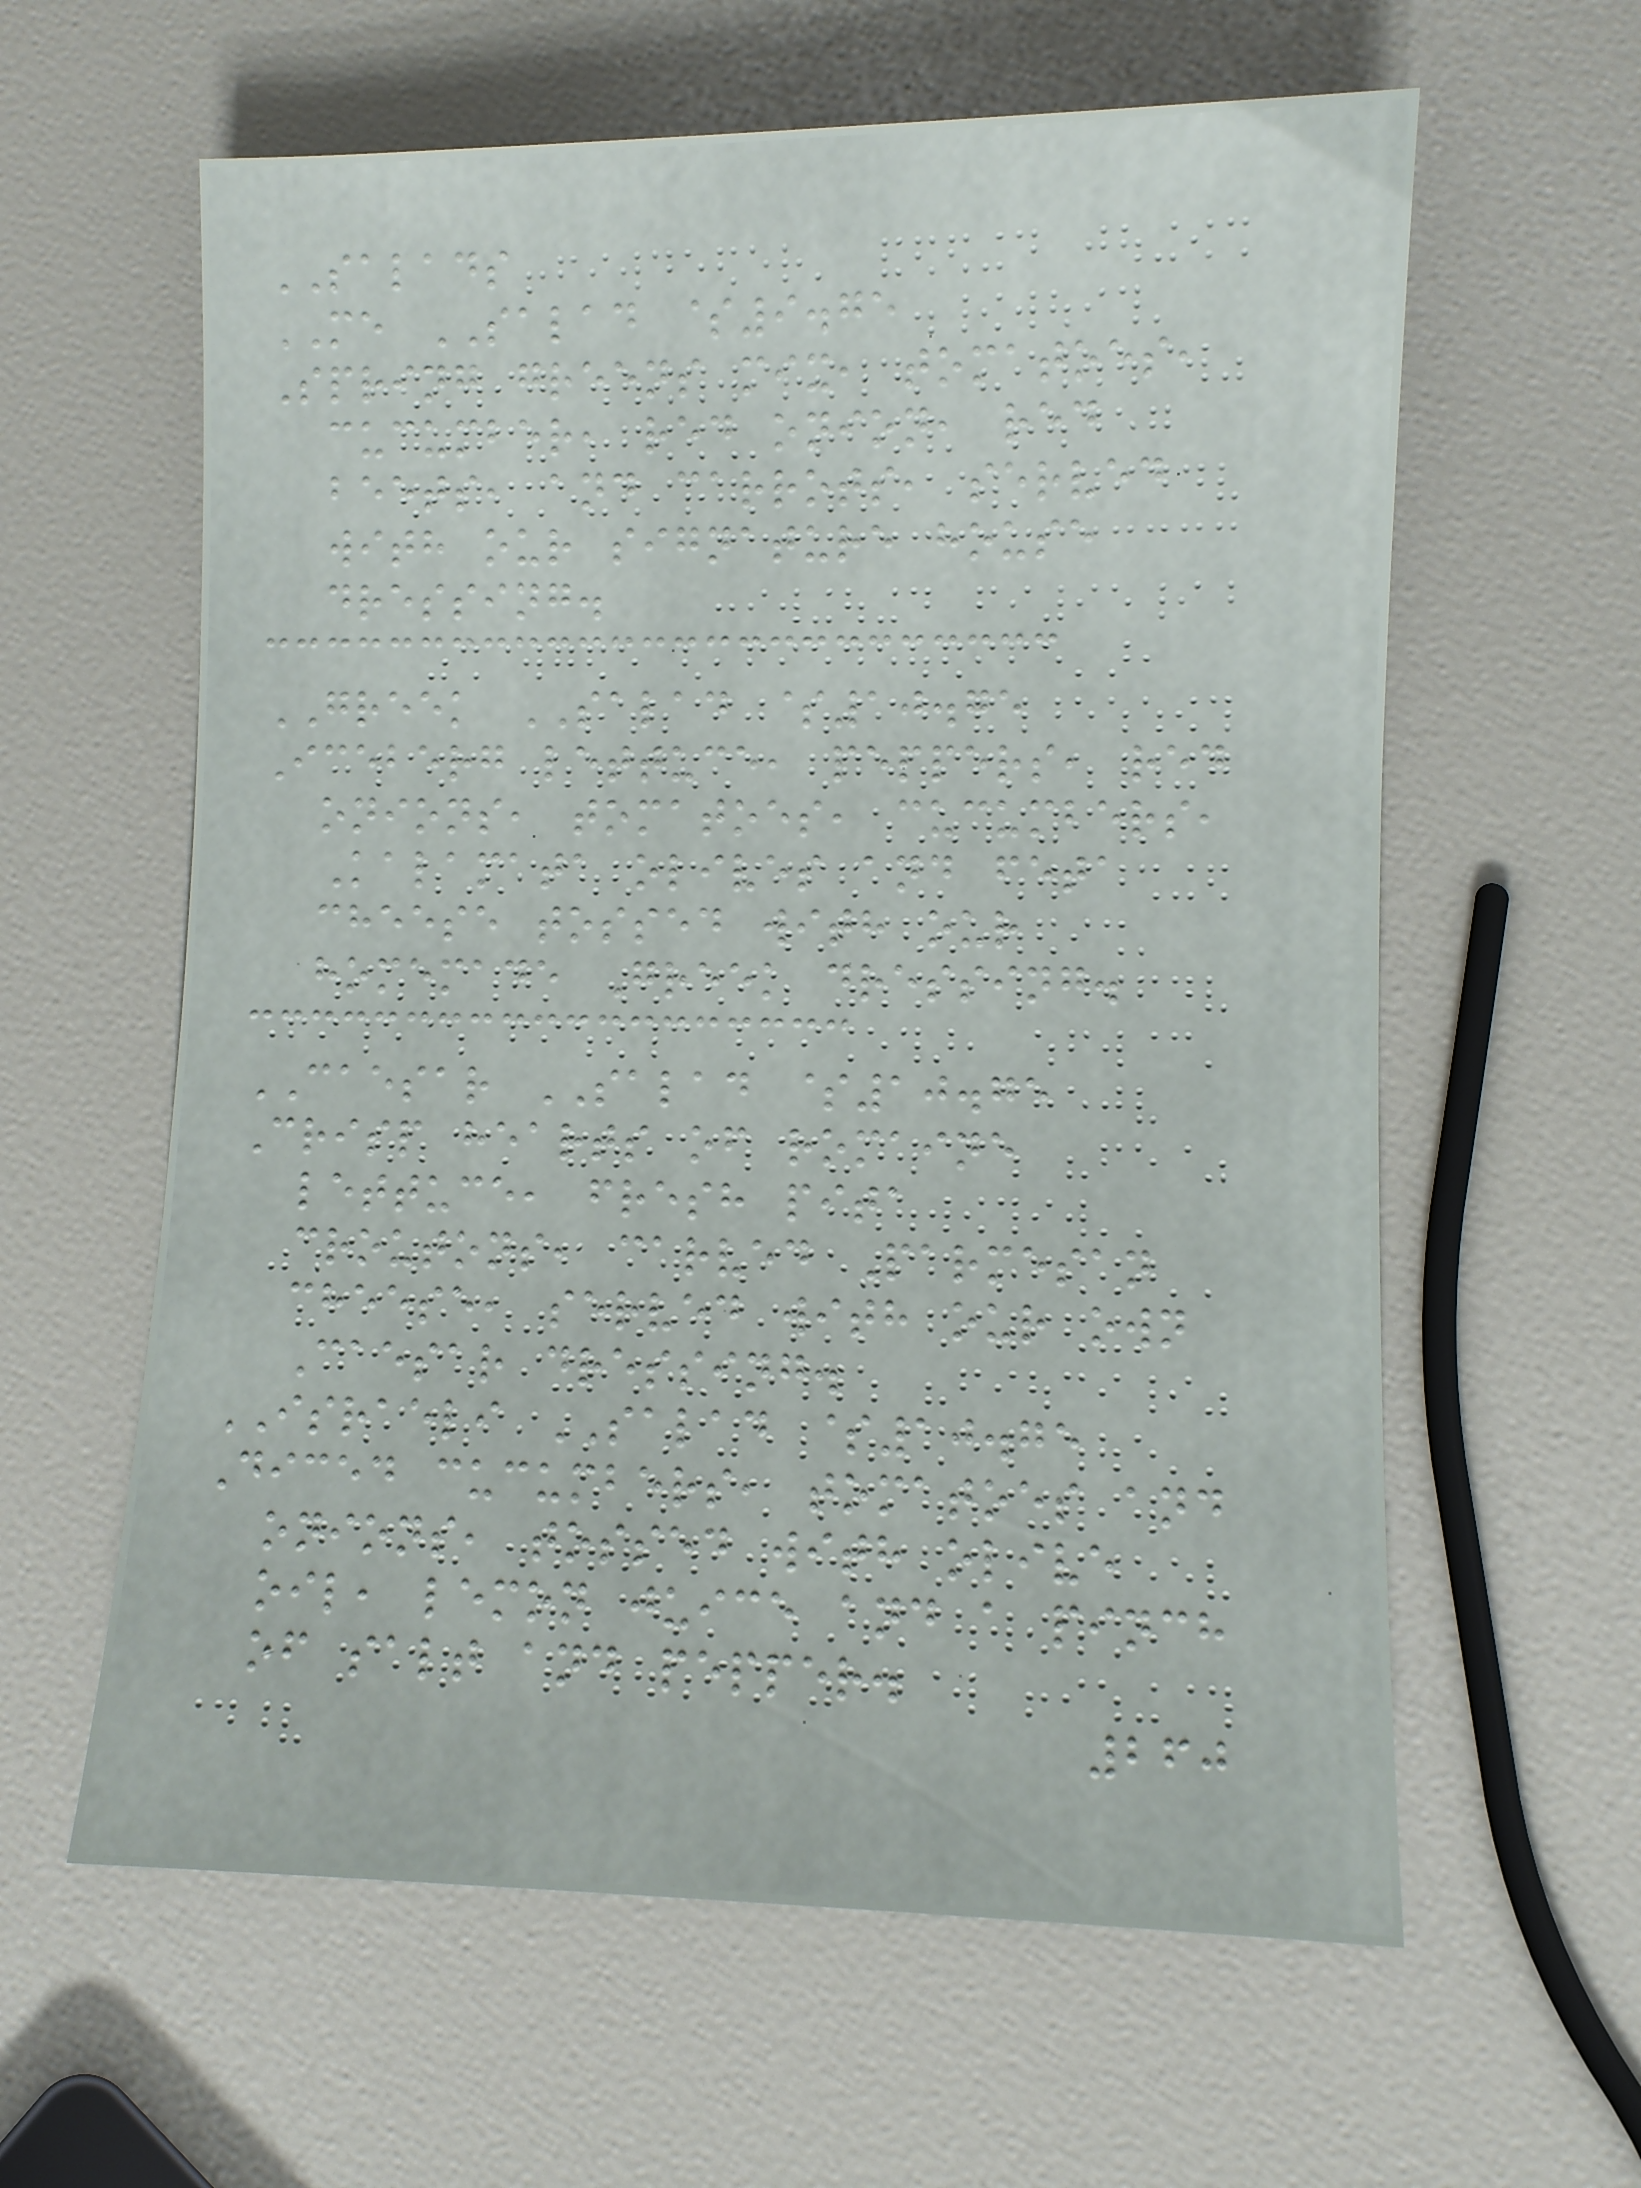SALADS
ME SALAD $9.75
Spring greens mix, tomatoes,
cucumber, red onion, red
beets, and carrots, served
with our signature house
dressing.
GREEK SALAD $10.75
Iceberg lettuce, peppers, red
onions, tomatoes, cucumbers,
Kalamata olives and feta
cheese tossed with our
homemade Greek dressing.
CAESAR SALAD $10.75
Crisp hearts of romaine
lettuce, fresh pita
croutons, carved Parmesan
cheese, served with our own
Caesar dressing.
ISRAELI SALAD $10.75
Diced cucumbers, tomatoes and
onions, tossed with olive
oil, lemon juice and a pinch
of salt and pepper.
260
